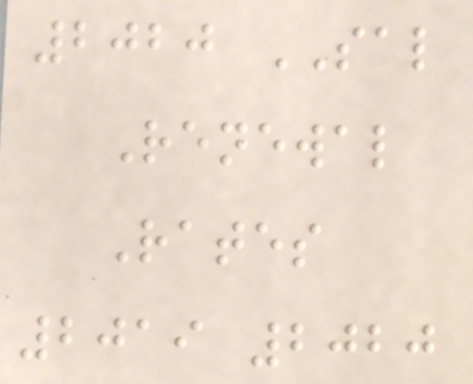2020 SAL
Renewal
Rates
2019 2020
